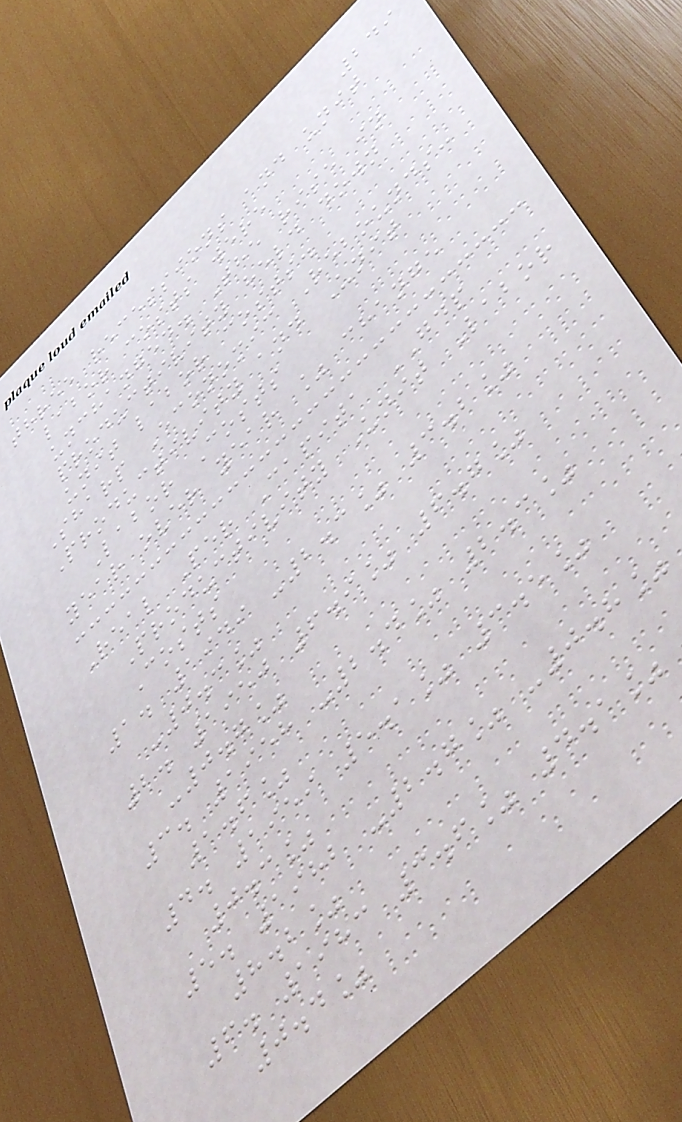249
three recessions and unit
labor costs were
unchanged. The rise in
productivity held down
unit labor costs.
Sharp Economic Rebounds:
Productivity and Unit
Labor Costs
year over year % change
Real Per Capita GDP
Productivity Unit Labor
Costs
1. 1949 -2.3% 3.2%
-0.3%
2. 1950 6.9% 6.7%
-0.7%
3. 1958 -2.4% 2.3%
1.6%
4. 1959 5.1% 3.5%
0.3%
5. 1982 -2.7% -0.8%
8.2%
6. 1983 3.6% 4.1%
0.4%
